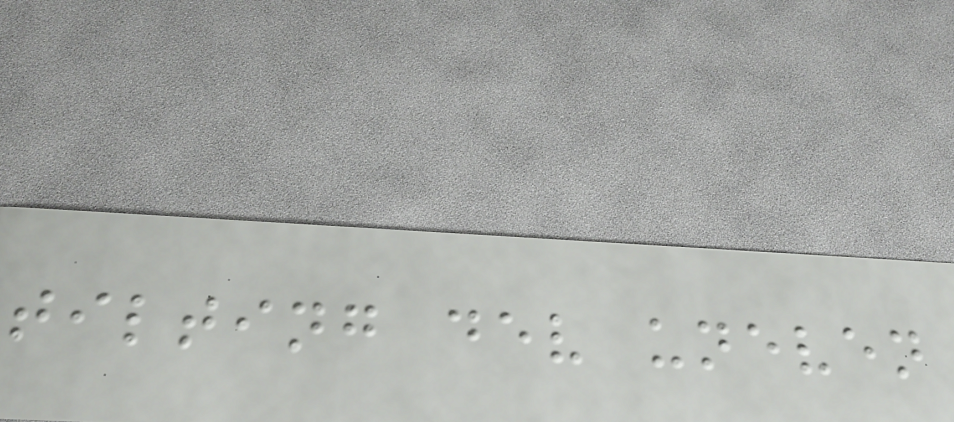tilting dev uneven
